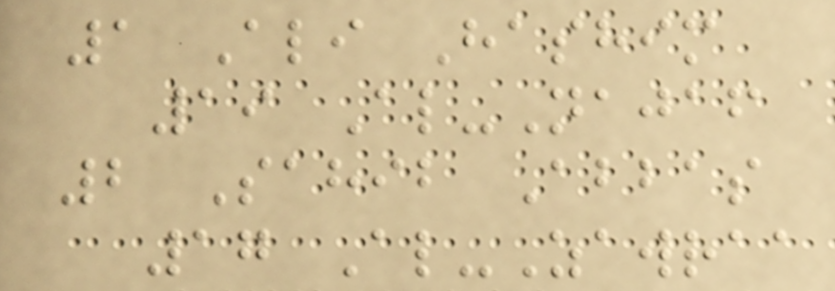1 Ali Hashim
19 Al-Najaf
2 Sahib Abbas
17 Al-Zawraa
